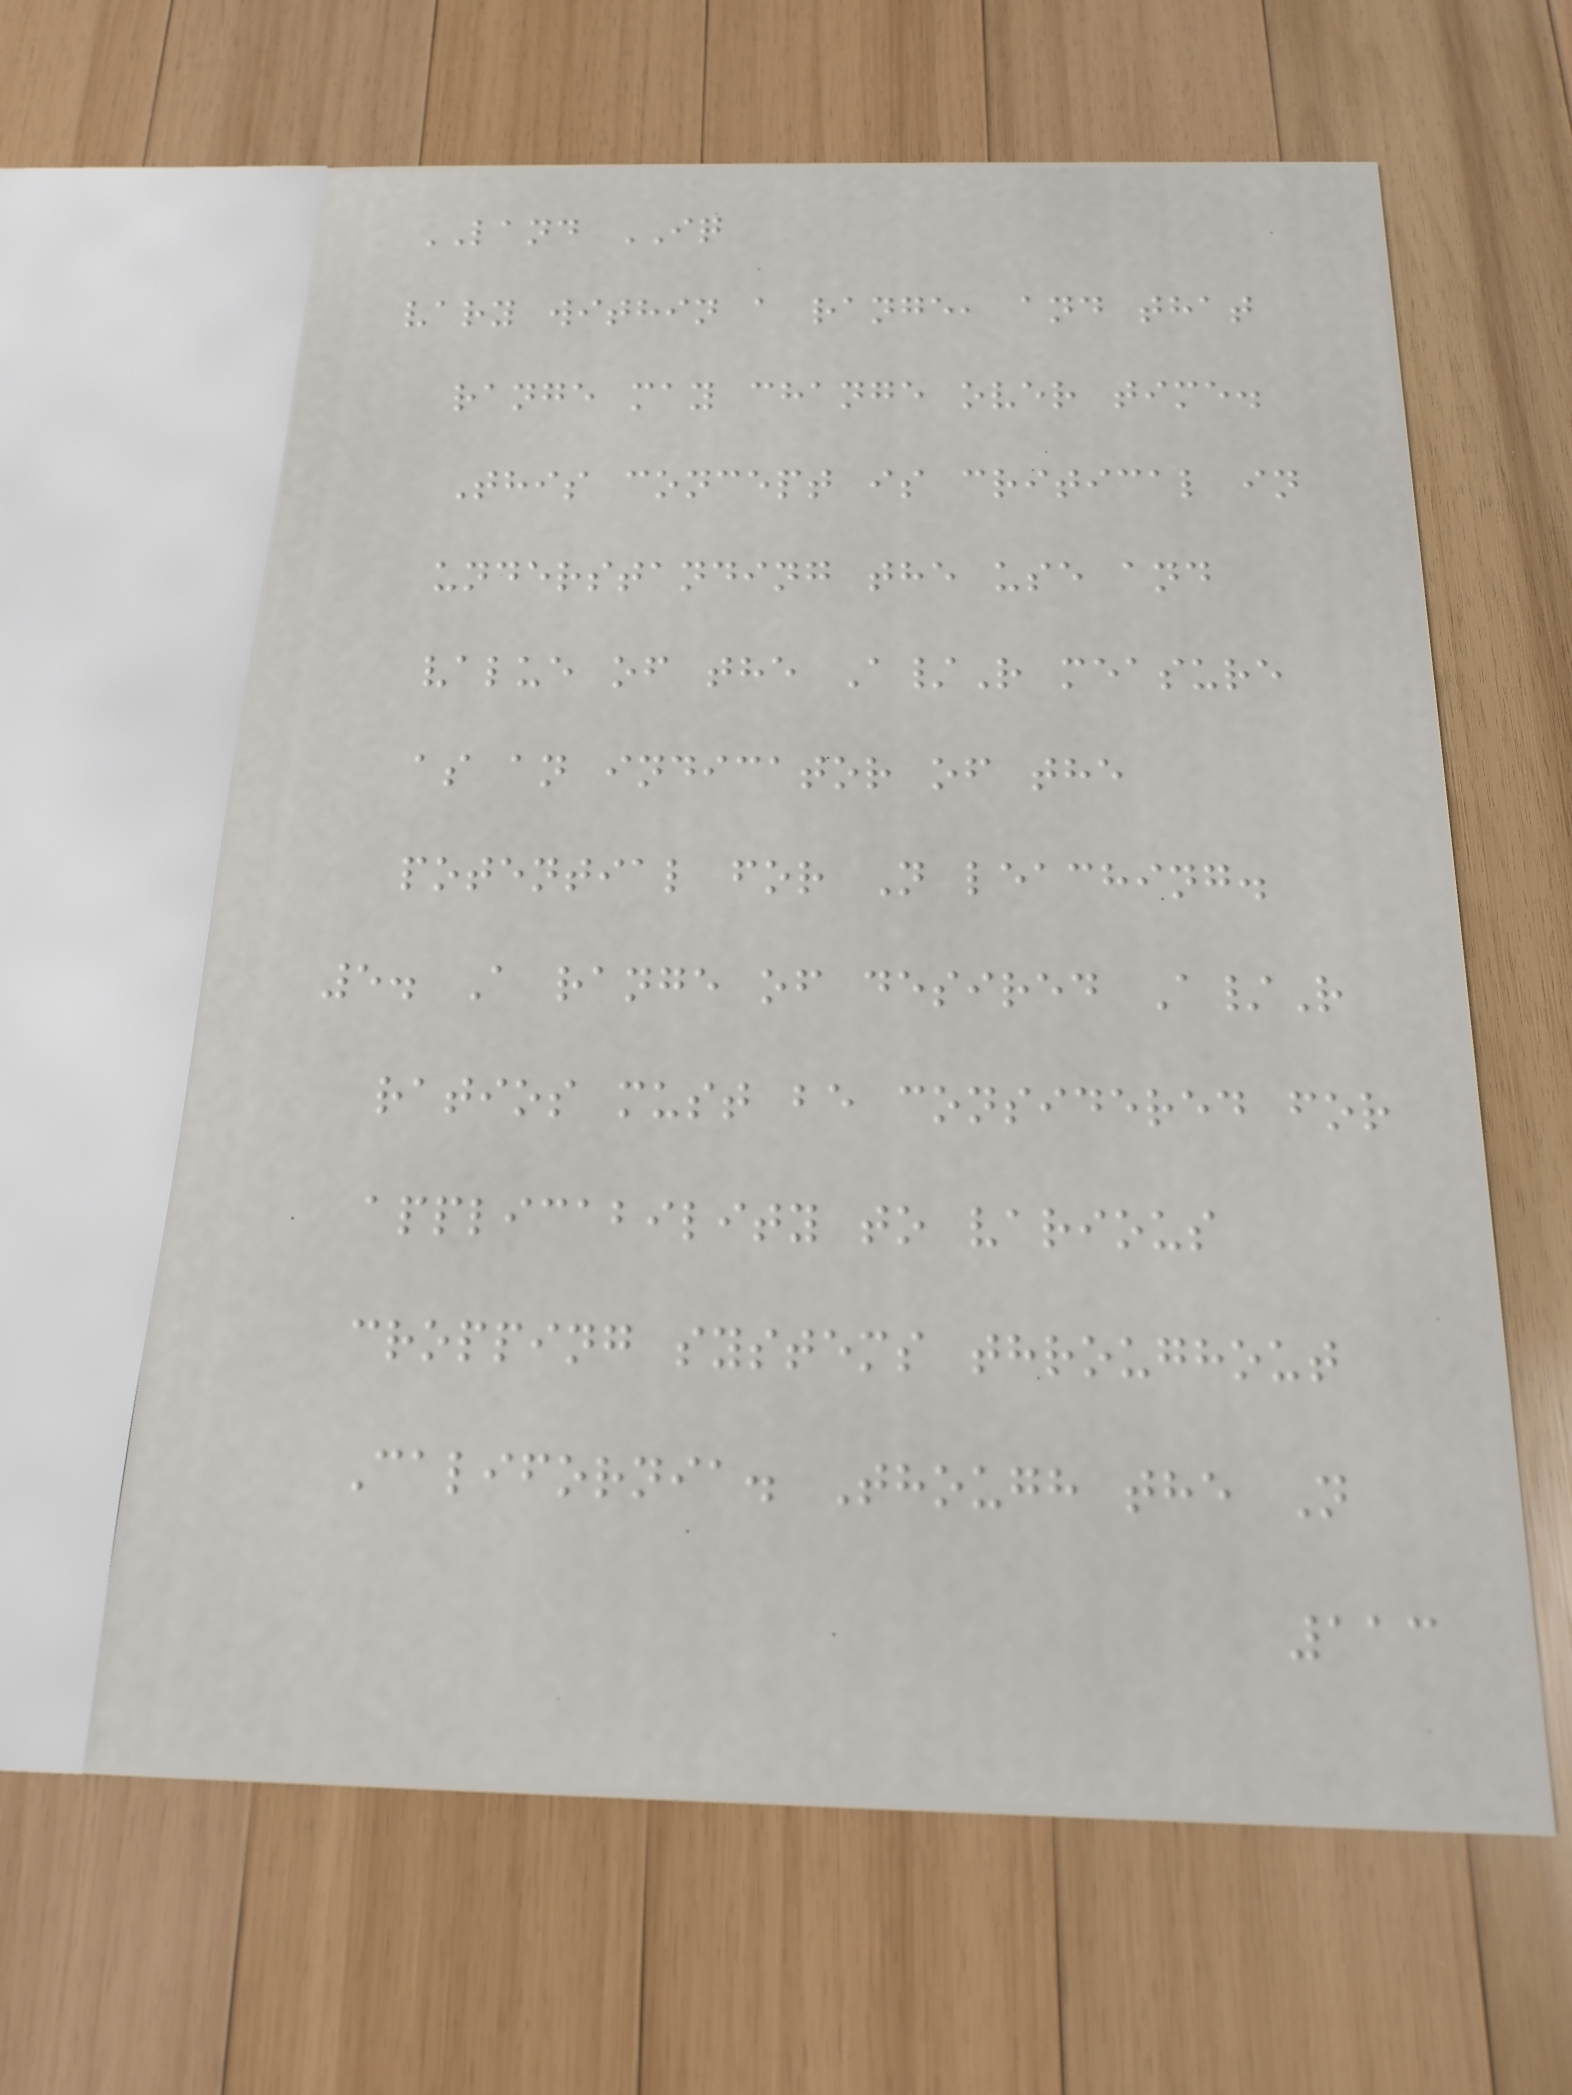LAND IQ
vary within a range, and that
range may change over time.
This concept is critical in
understanding the use and
value of the A/R measure
as an indicator of the
potential for N leaching.
5. A range of desired A/R
ratios must be considered for
applicability to various
cropping systems throughout
California. Though the N
113
